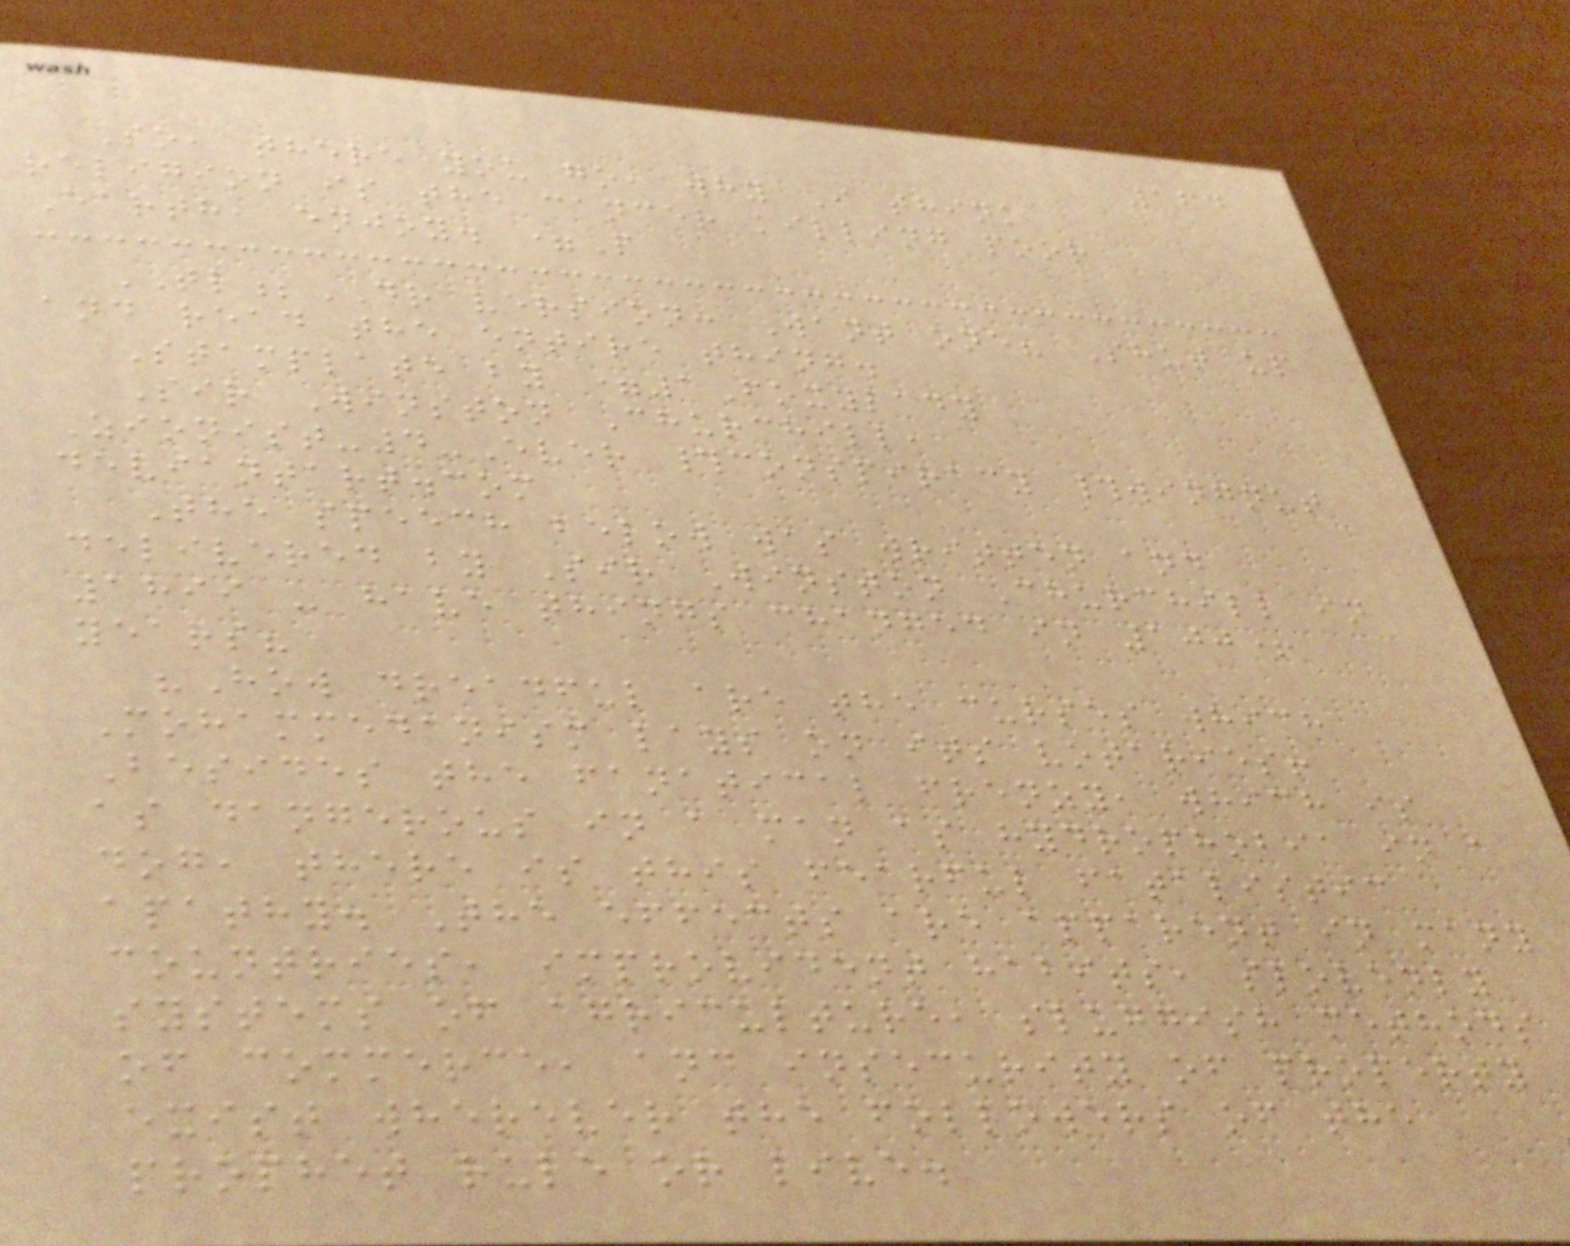164
So, there you go, why I think
religion is the cancer killing poor
Earth, enjoy. =P
TL;DR version: Want one? Shut up
and read the entire thing.
Stamplate by =1Foxylady
Sir Winston Churchill,
Zionist-4-Ever #conspiracy #wingnut
deviantart.com
The speech below was written and
delivered by Sir Winston Churchill in
1899 - have things changed in 100+
years?
"How dreadful are the curses which
Mohammedanism lays on its votaries!
Besides the fanatical frenzy, which is
as dangerous in a man as hydrophobia in a
dog, there is this fearful fatalistic
apathy. The effects are apparent in many
countries, improvident habits, slovenly
systems of agriculture, sluggish methods
of commerce, and insecurity of property
exist wherever the followers of the
prophet rule or live.
